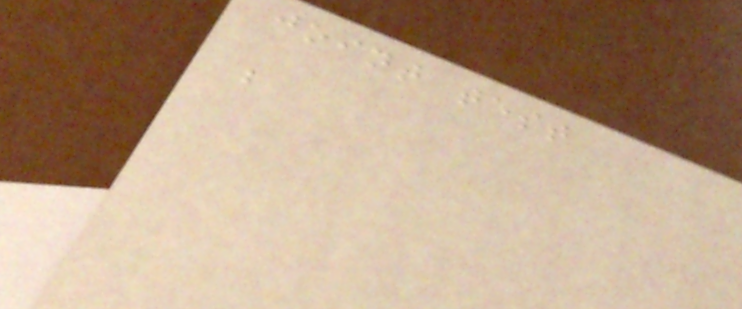joint test
b
